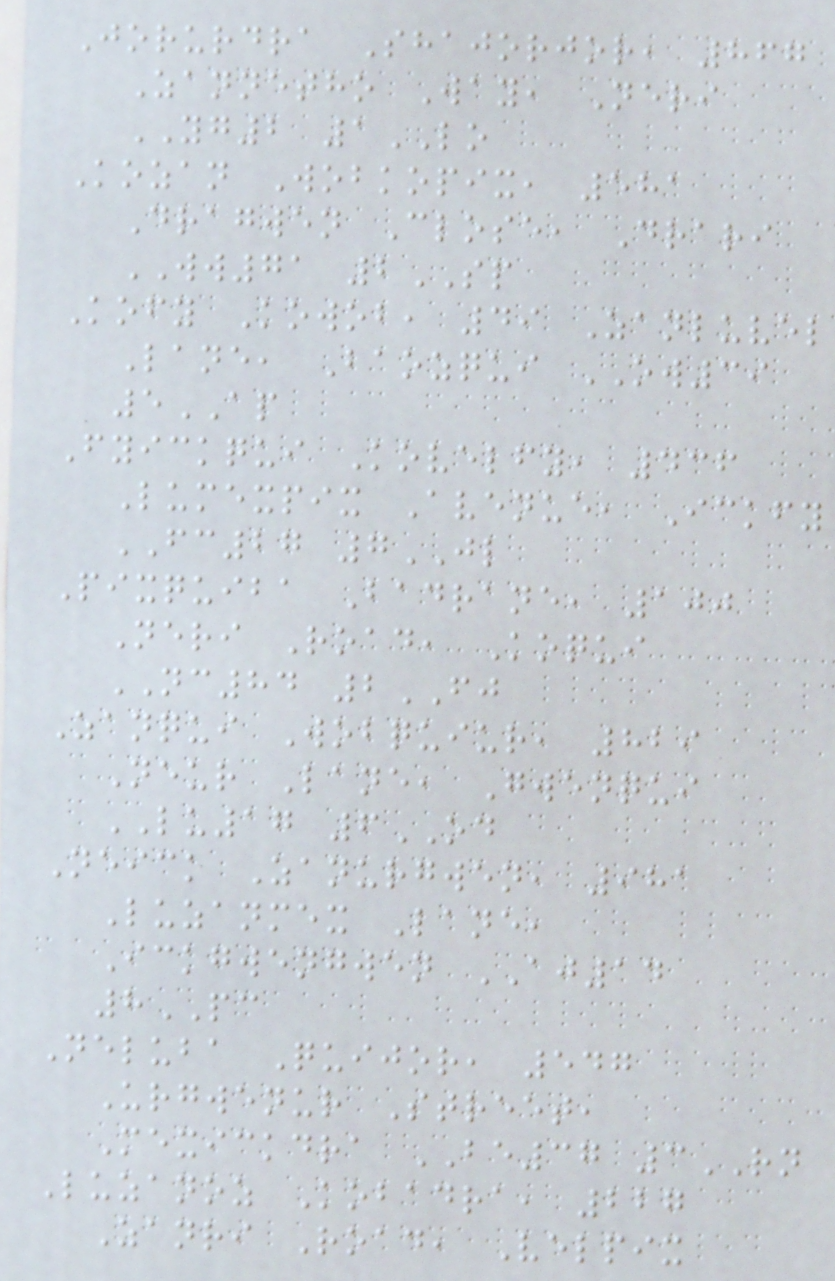Jorurdra Shajorjor, 867
Zannetho Way, Neri
YG2 1LO
Kozan Wobkopix, 581
Dragwen Close, Drari
WW71 2SP
Kofy Kowob, 49 Zanluvel
Lane, Baozqui OW39
5AP
Fyickqui Kovelfy, 436
Lumexpix Avenue, Ickfy
FC27 7JL
Pixquiba Badrane, 100
Neri Road, Koqui
NC84 2FJ
Zanqui Wobquiur, 829
Neur Lane, Gwenqui
LU17 6OD
Neick Zanurgwen, 981
Luzanmex Lane,
Ickgwengwen AJ14
8PC
Neluba Quijor, 547
Urgwenur Street,
Mexickdra BE37 3RN
Luzanoz Kobadra, 227
Zanri Road, Velpix
